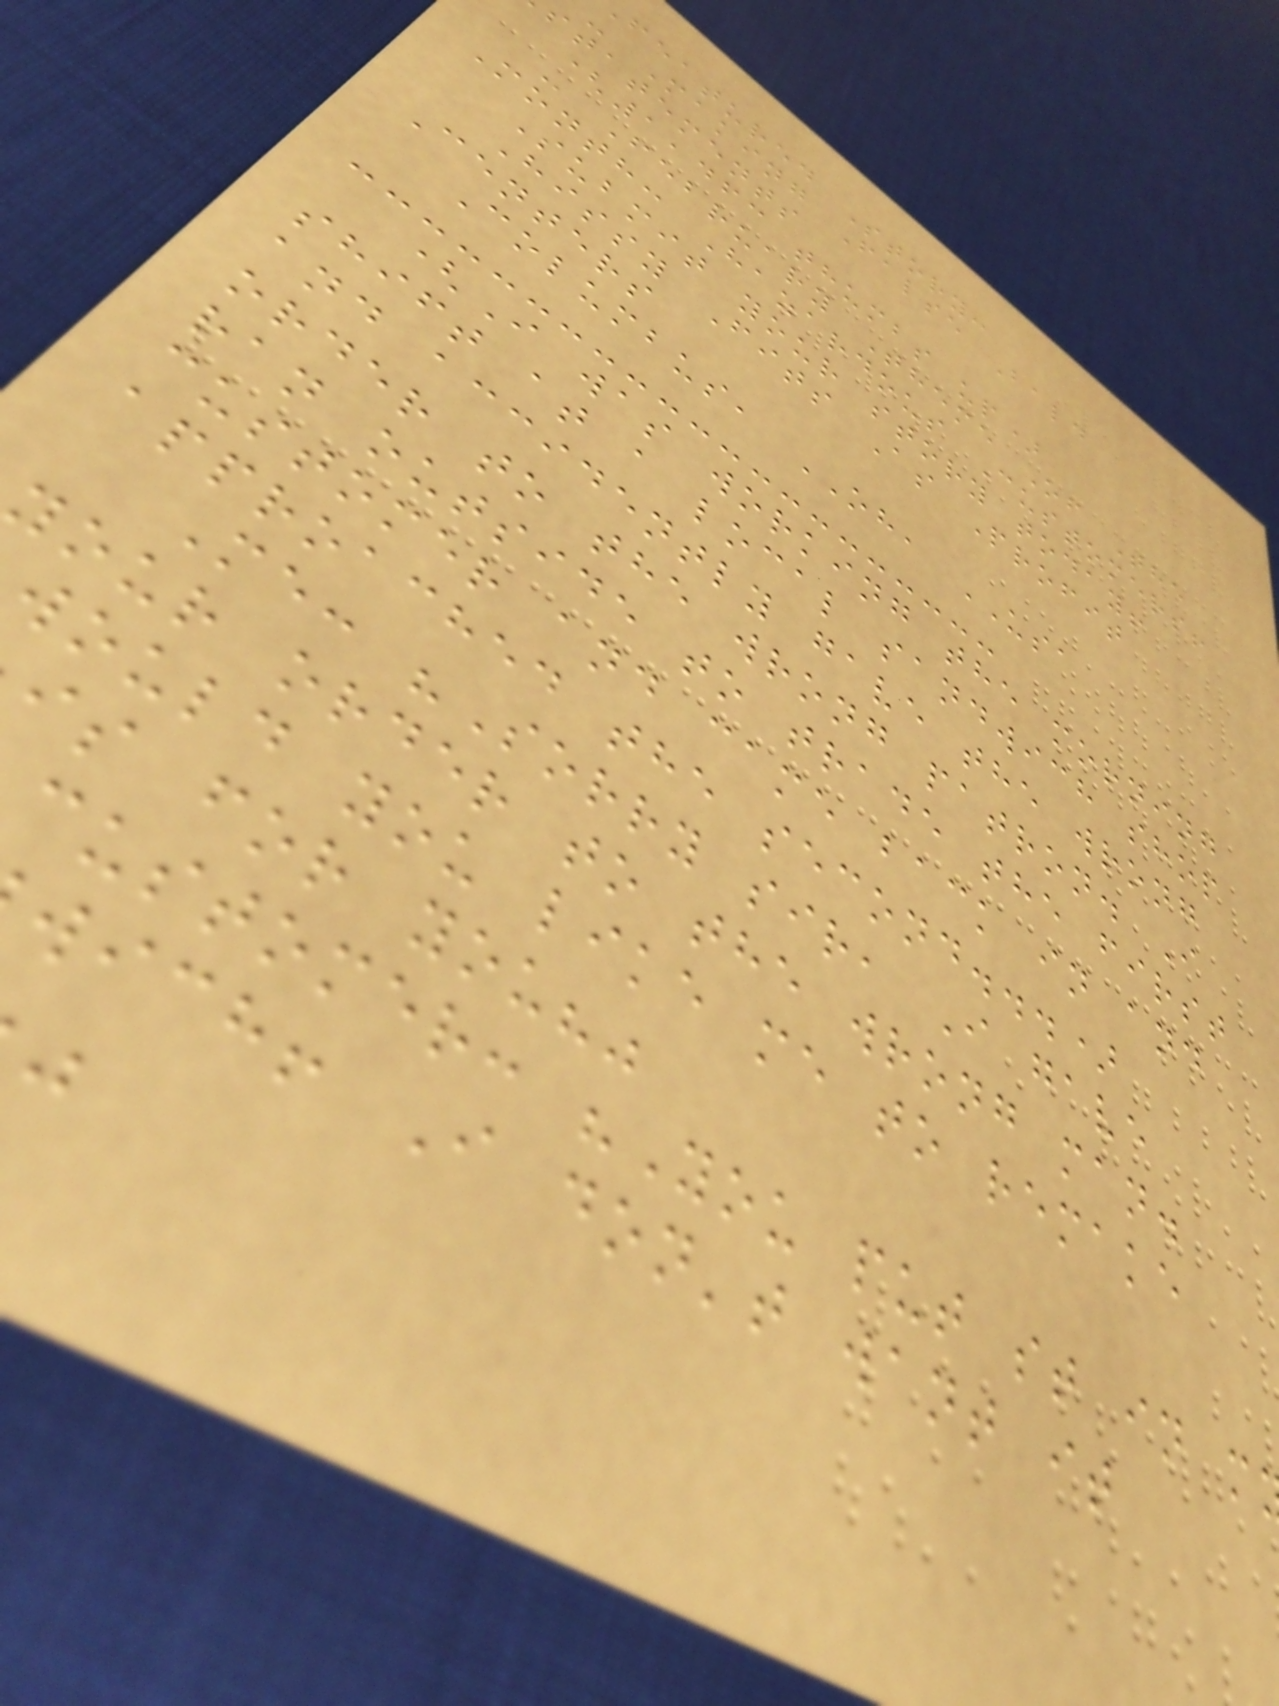featured Story:
- Making False Bald
statements
(1,463 thumbs up)
- February Theme Of The
Month: Hazardous Customers!
Submit your story today!
Hissy Fits As Profit
Centers
Columbus, OH, USA
(I was working the morning
shift at a local sandwich shop
and accidently gave the wrong
order to the wrong patron. I
ran outside to trade the first
customer and came back in and
approached the second...)
Me: "Sorry sir, I gave
your order to the wrong man.
would you like me to remake
is for you?"
customer: "You put st in m
wich! I don't want it
